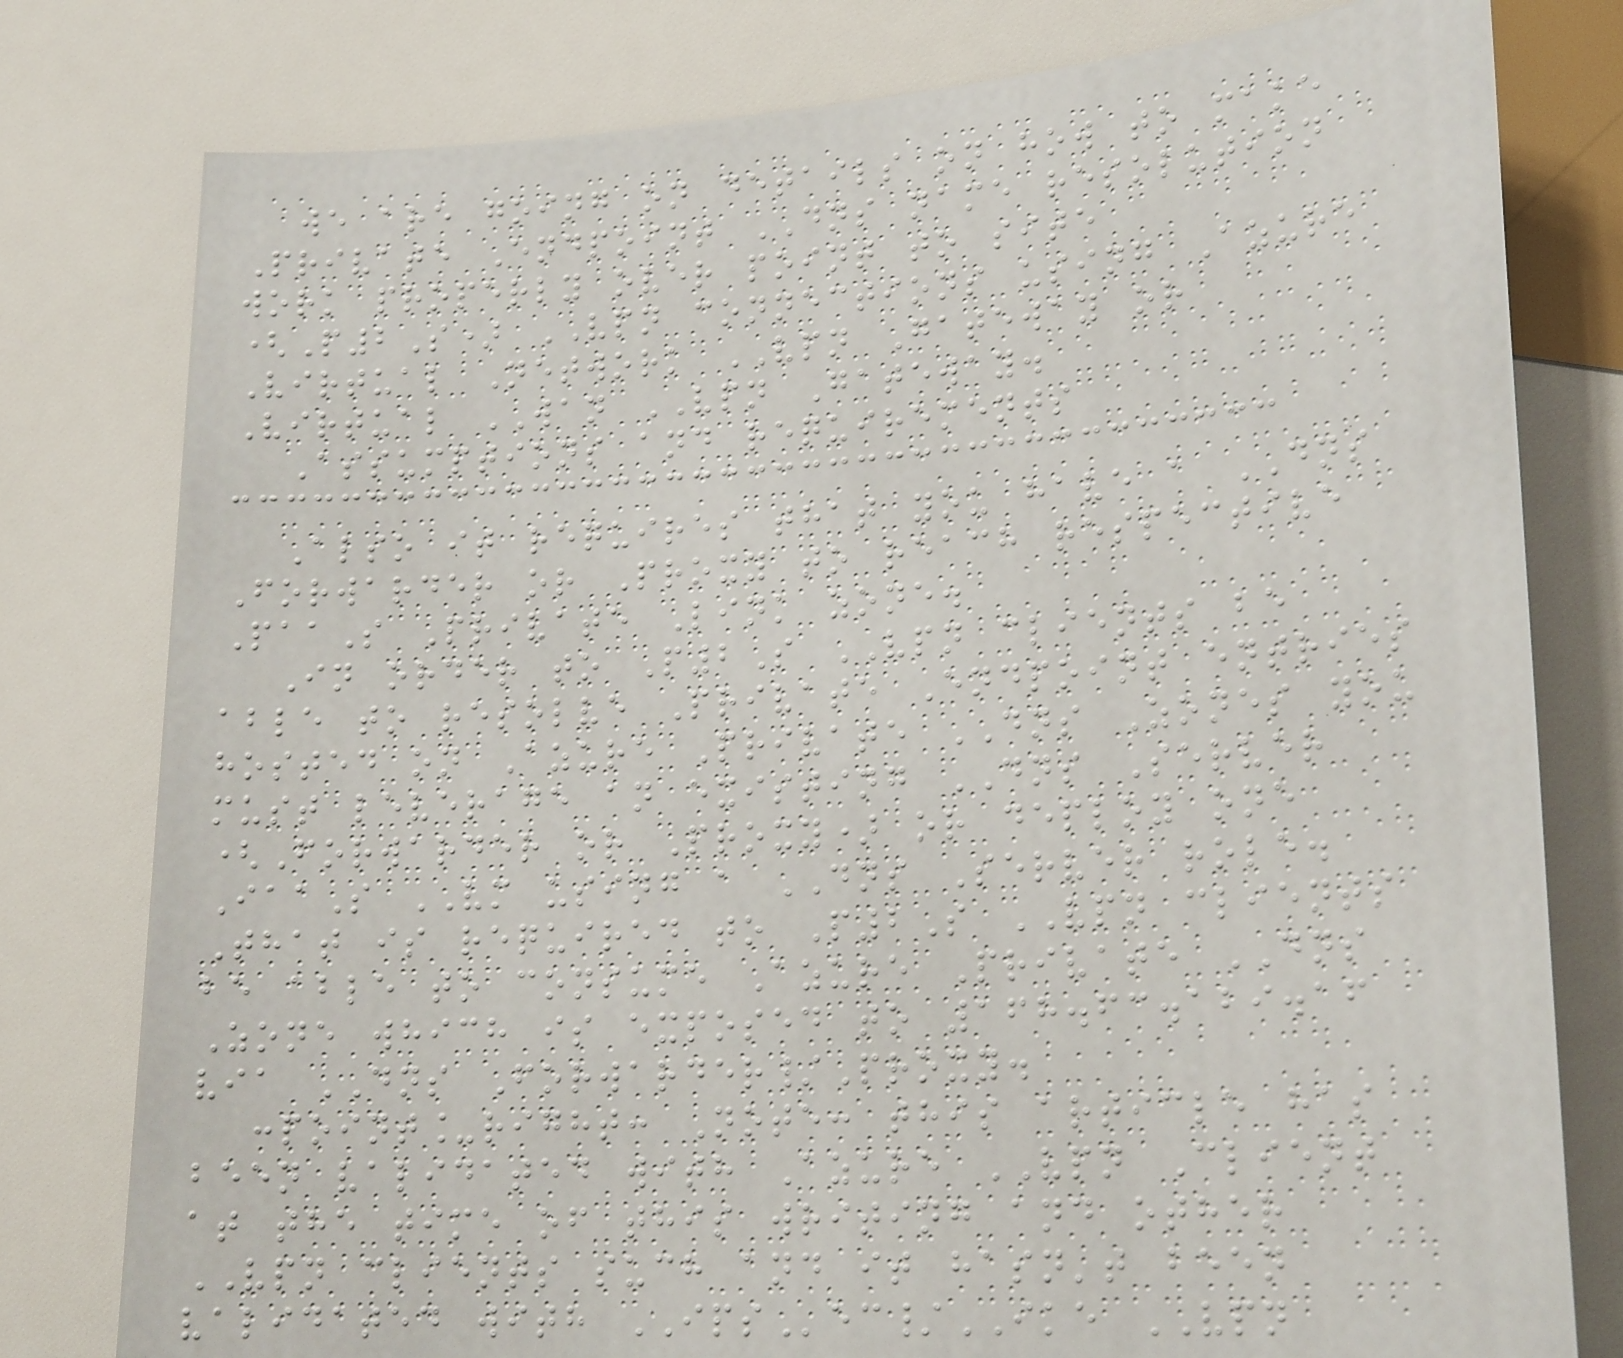we are going on details on how to make
Private Endpoint DNS name resolution
work properly over point to site
(P2S) VPN connections using Azure
Virtual Network VPN Gateway or
Virtual WAN VPN Gateway.
Assumptions and requirements
Also it requires that you have a DNS
Forwarder or Proxy to reach respective
PaaS Private Link zone.
In order to P2S VPN clients be
able to resolve Private Endpoint entries
hosted on Azure Private DNS Zones you
must leverage an existing DNS Server
(Forwarder or Proxy) or deploy one
IaaS VM using a DNS Server role.
That is required to P2S VPN clients
be able to consume Azure Private DNS
Zone which is exposed to 168.63.129.16
via DNS Forwarder/Proxy.
:point_right: Note: this article has
been validated with Azure VPN Client
at the time of this writing and other
VPN clients such and it hasn't been
validated with IPSec/IKE VPN
